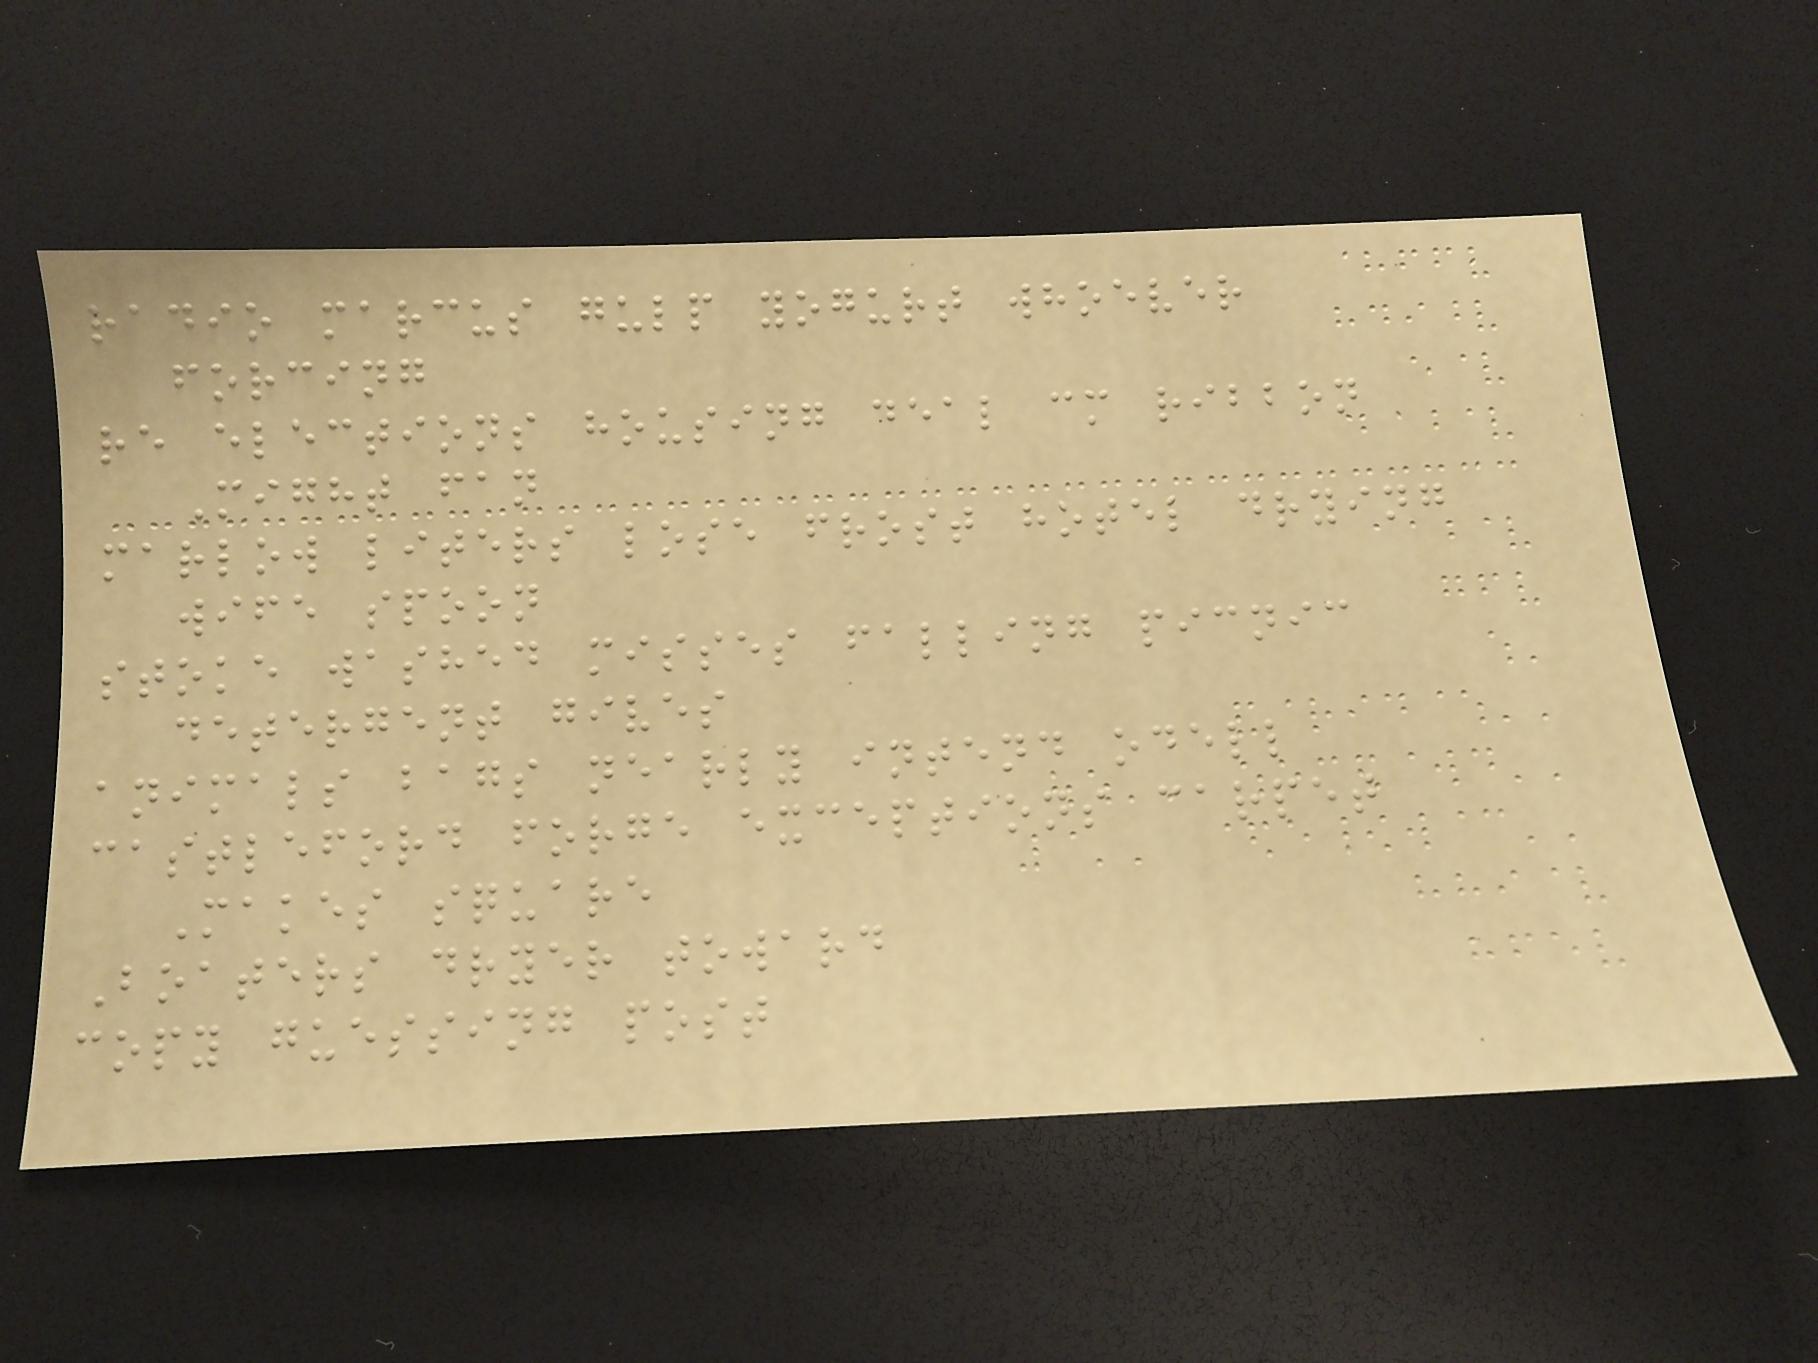radio marcus gulp yogurt whoever
forcing
re elections housing deal cm ribbon
Might fan
marlow liters lose frost hotel drying
wife spoon
stoke washed misses falling picnic
detergent gives
animals bags nearly intend odell
castleford forge exceptions carpet
Makes square
Boaters dryer toward
copy guessing post
